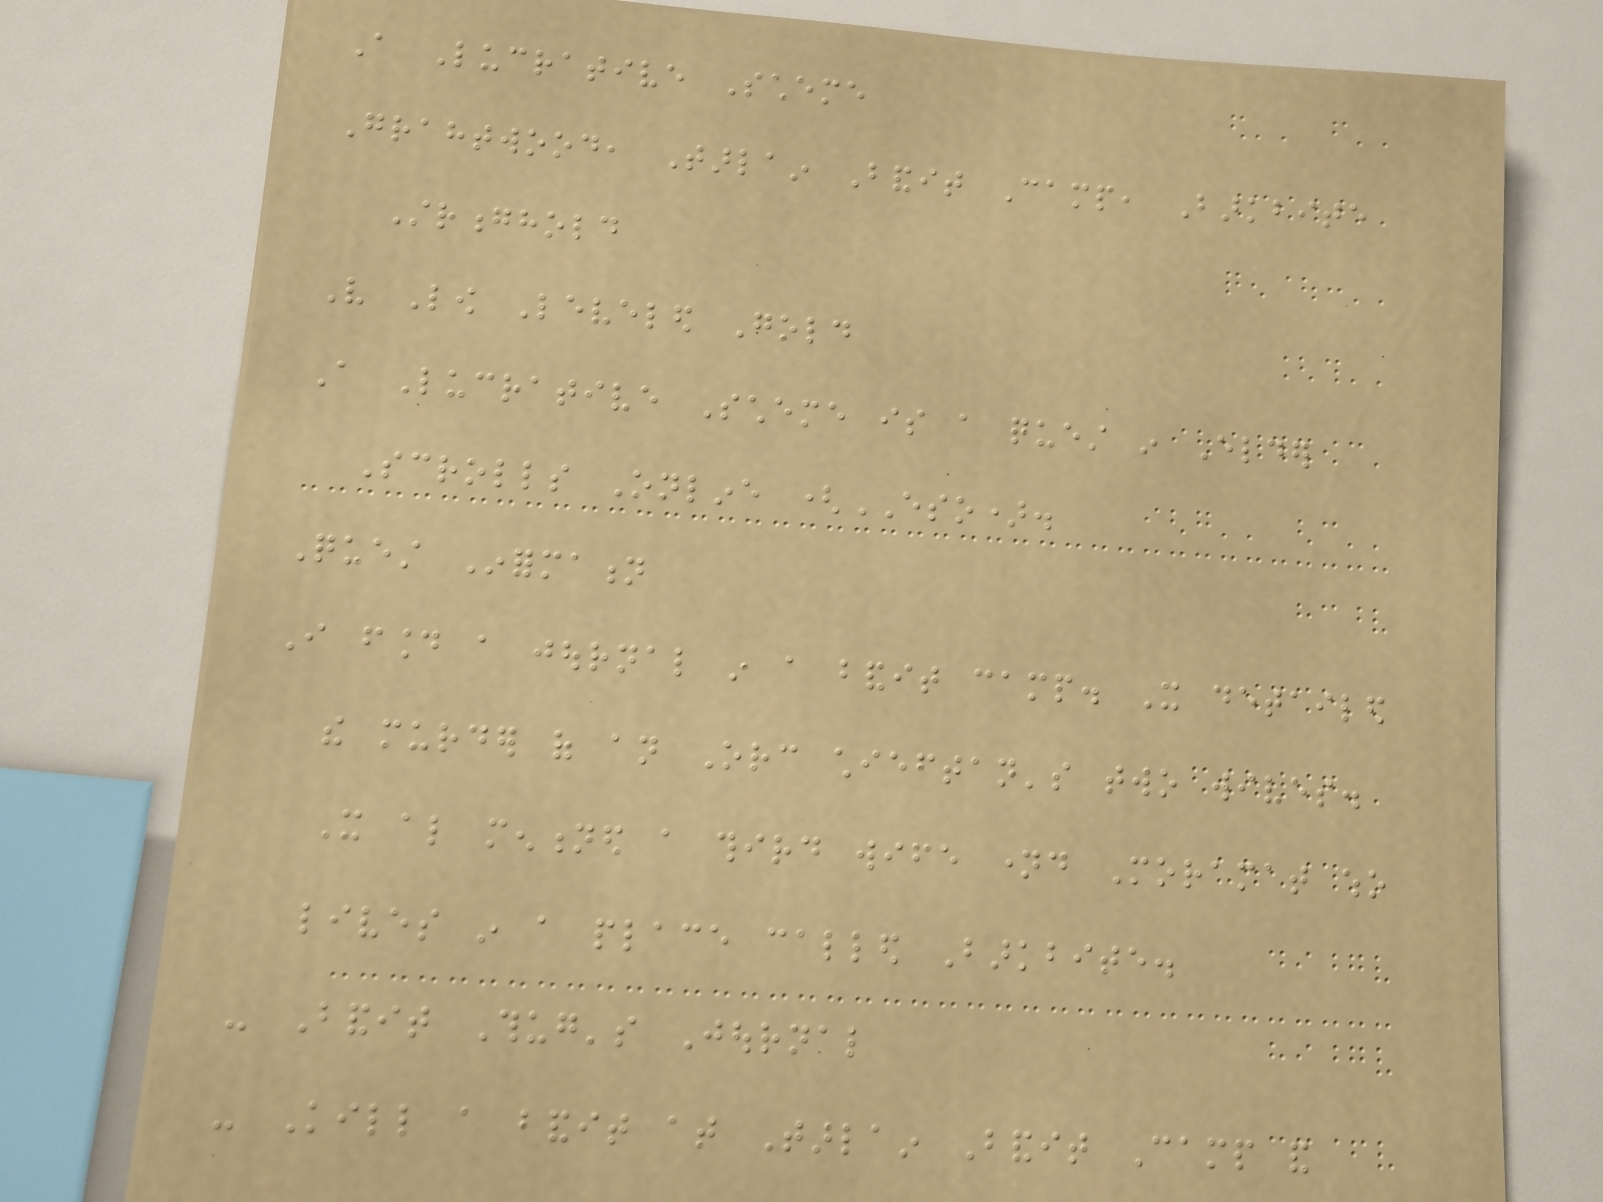A Lucrative Scheme
Grahtwood, Tarlain Bandit Camp, Barkbite
Stronghold
Very Low Leveled Gold
A Lucrative Scheme is a quest in Elder
Scrolls Online (ESO).
Quest Information
I found a journal in a bandit camp. It detailed
the murder of an Orc chieftan's two wives.
It also mentioned a third wife named Moramat who
lives in a place called Barkbite.
- Bandit Thug's Journal
- Kill a bandit at Tarlain Bandit Camp and
